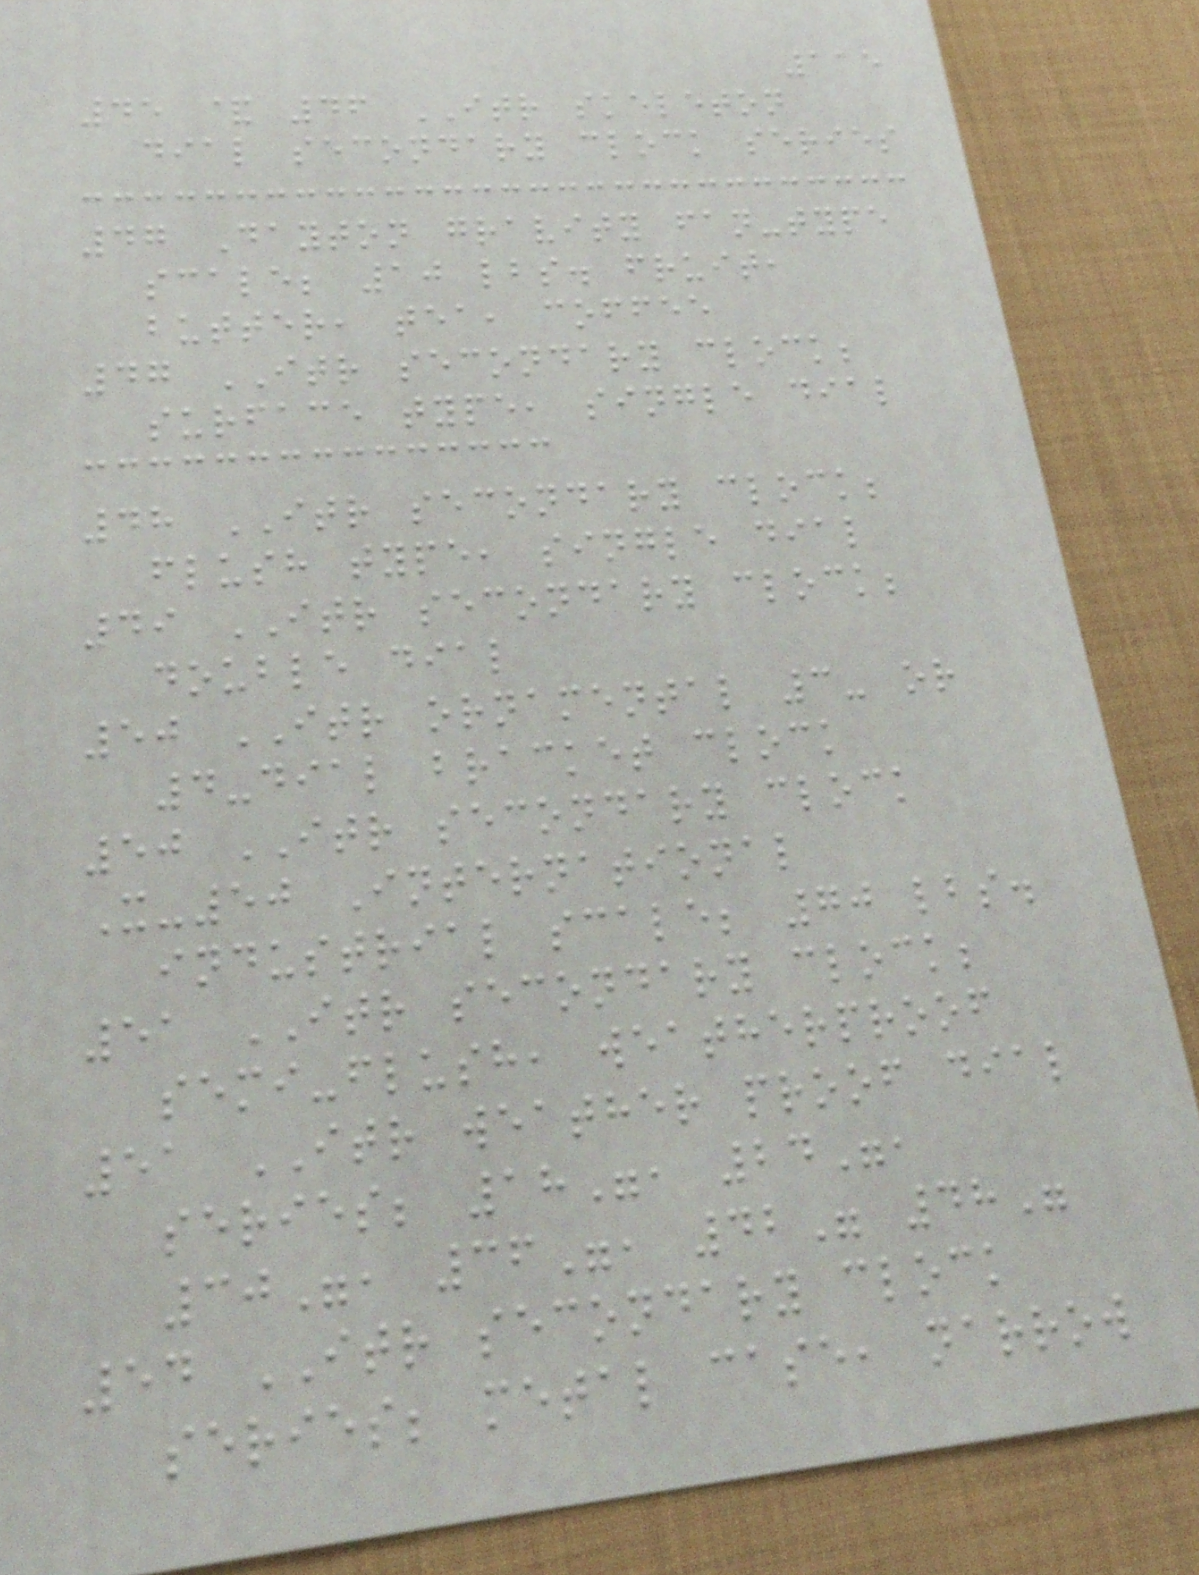115
45 & 46 ITR skeleton
dial secondary clock series
47 Dayton gravity fan-type
scale; 10 lbs. fruit,
butter, tea, coffee
47 ITR secondary clock;
surface type, single dial
48 ITR secondary clock;
flush type, single dial
49 ITR secondary clock;
double dial
50 ITR ornamental 3- or
4-dial bracket clock
50 ITR secondary clock
X-50 International
industrial scale; 70 lbs.
51 ITR secondary clock;
semi-flush, weatherproof
51 ITR weather proof dial
series; 18", 24",
30", 36", 42" 48"
54 ITR secondary clock
series; metal case, narrow
